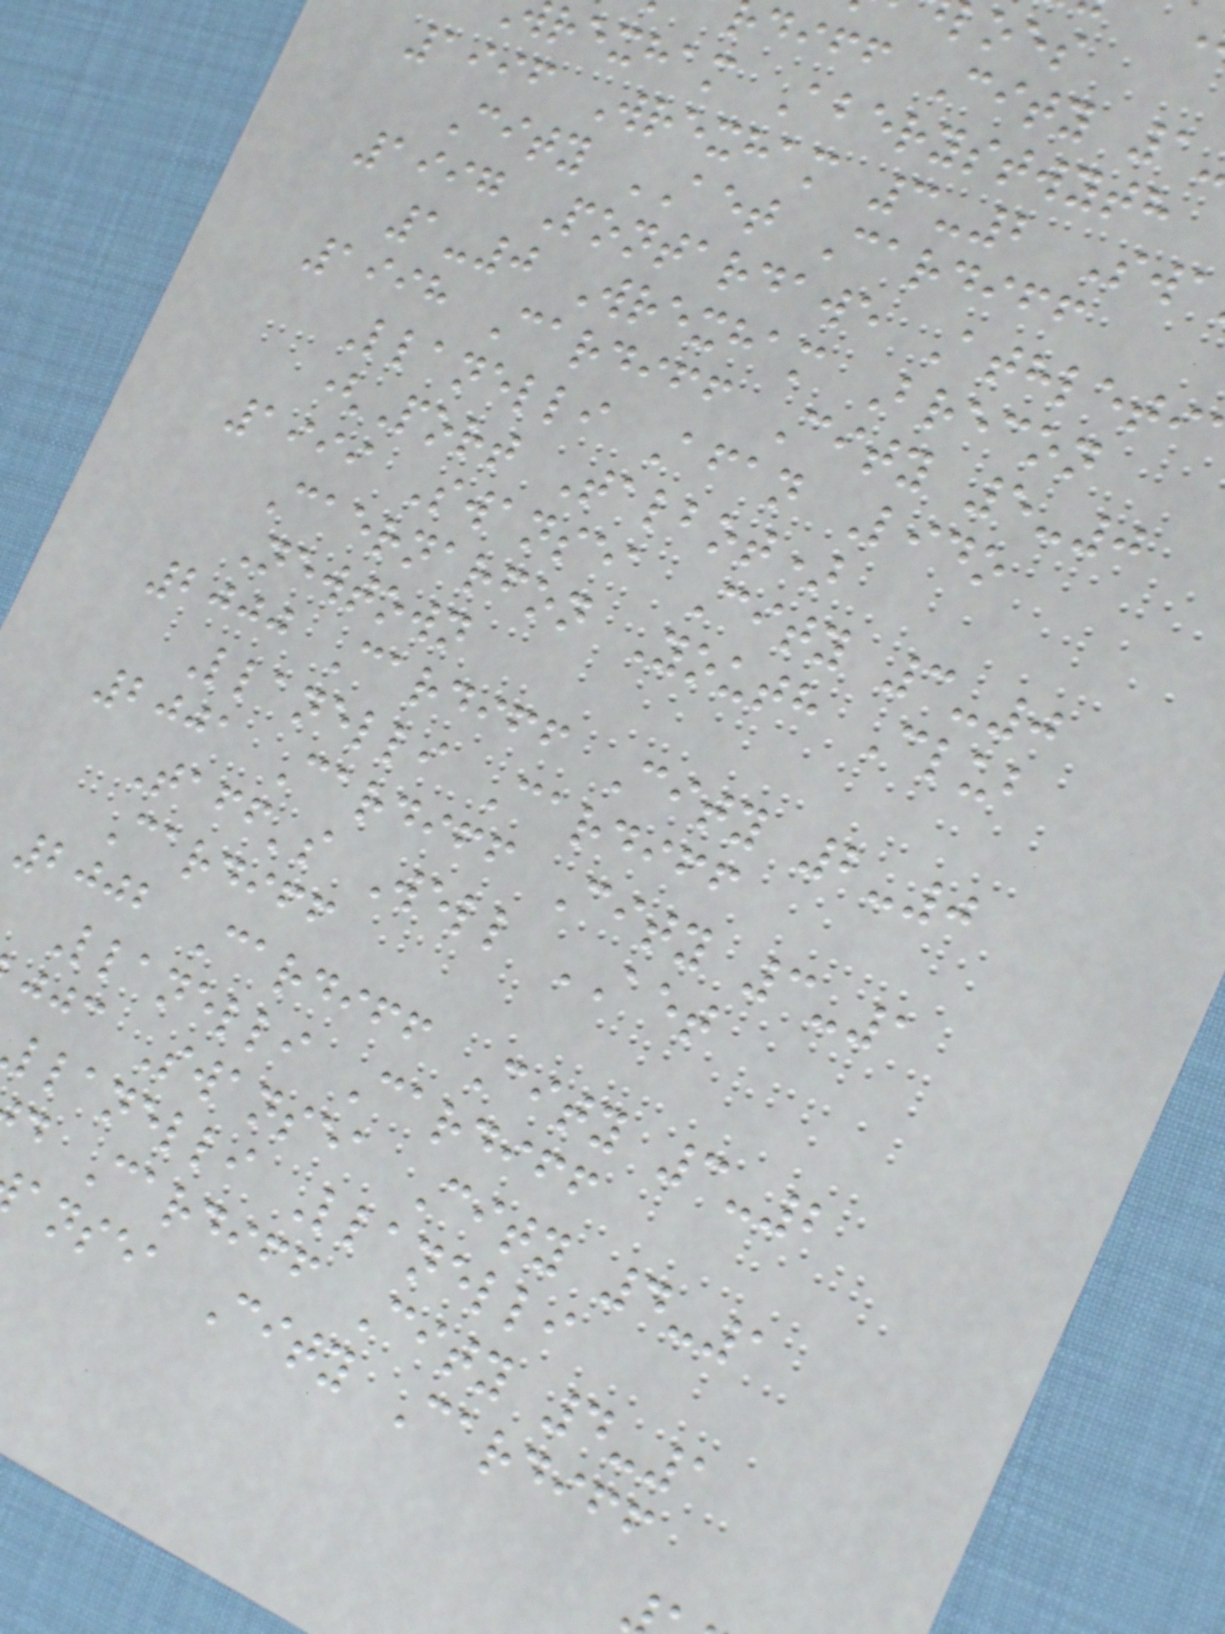diff City 1
rexham Aberystwyth
1996 Wrexham 3-2 Swa
City AET Cardiff
1997 Pontardawe Athleti
1-0 Wrexham Brecon
1998 Cardiff City 5-0
Llanelli Afan Lido
(Port Talbot)
1999 Swansea City 3-0
Caernarfon Youth Club
Newtown
2000 Cardiff City 2-0
Llanelli Cardiff
2001 Cardiff City 3-1
Taff's Well AET
Cardiff
2002 Cardiff City 3-2
Llanelli Cardiff
jjc Swansea City 4-1
llanelli Llanelli
d Cardiff City 4-1
ansea City Cardiff
